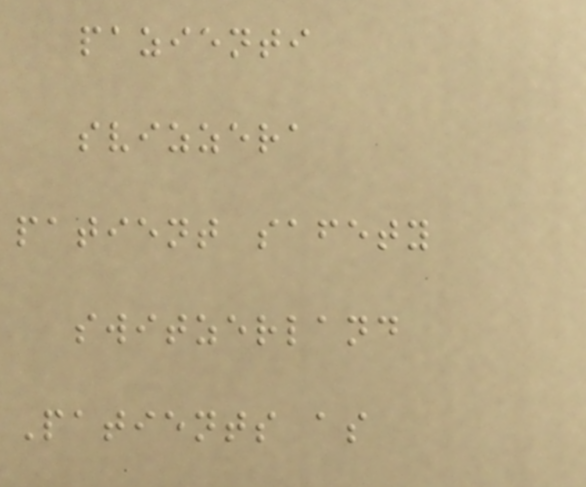pazienti
svizzera
patient safety
switzerland
Patients as
